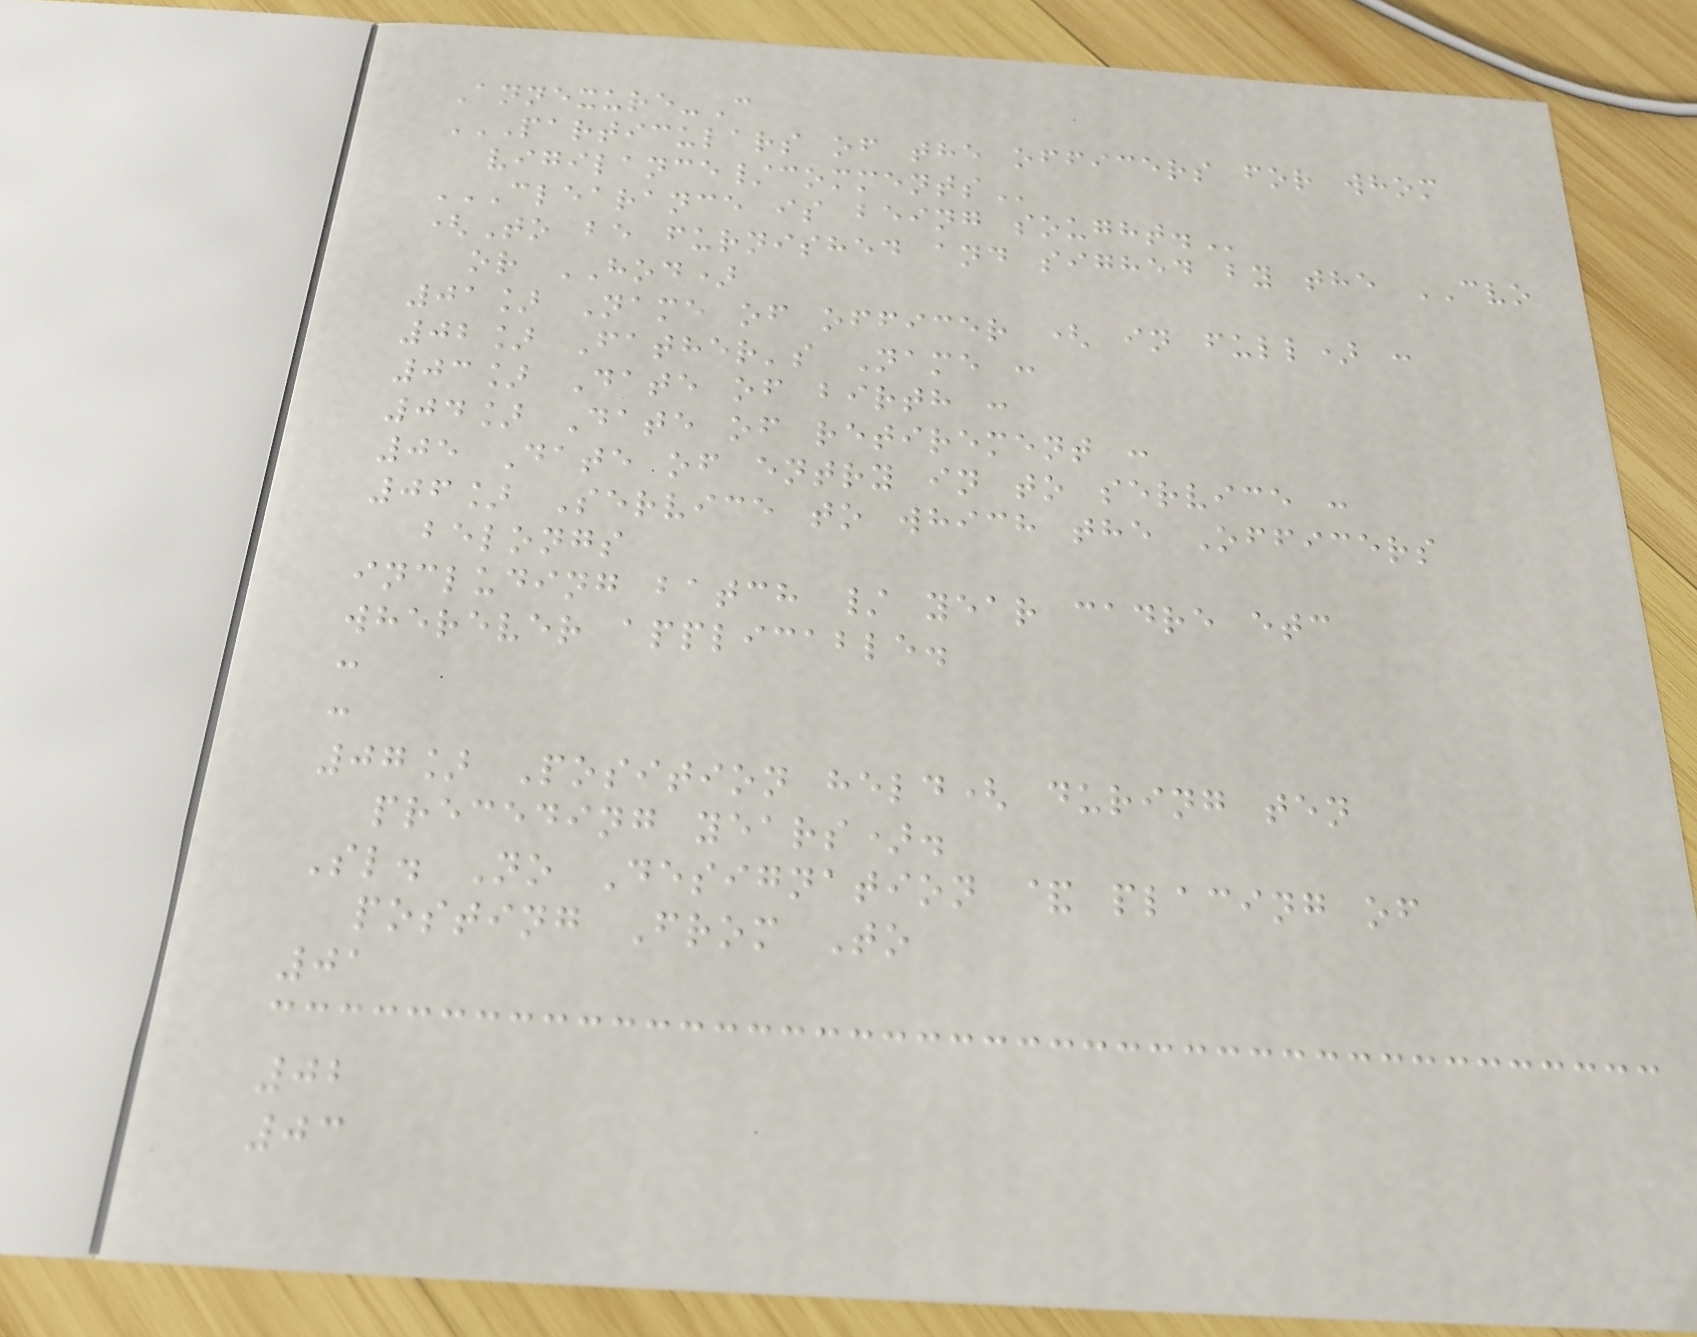Annexure-C
PARTICULARS OF THE OFFICERS FOR WHOM
VIGILANCE/COMMENTS
CLEARANCE IS BEING SOUGHT.
(To be furnished and sighed by the CVO
or HOD)
01] Name of officer ( in full) :
02] Father's Name :
03] Date of birth :
04] Date of retirement :
05 Date of entry in to service :
06] Service to which the Officers
belongs
including batch / year cadre etc
wherever applicable.
:
:
07] Position held( during ten
preceding years).
Sl. No Designation & placing of
posting From To
01
02
03
